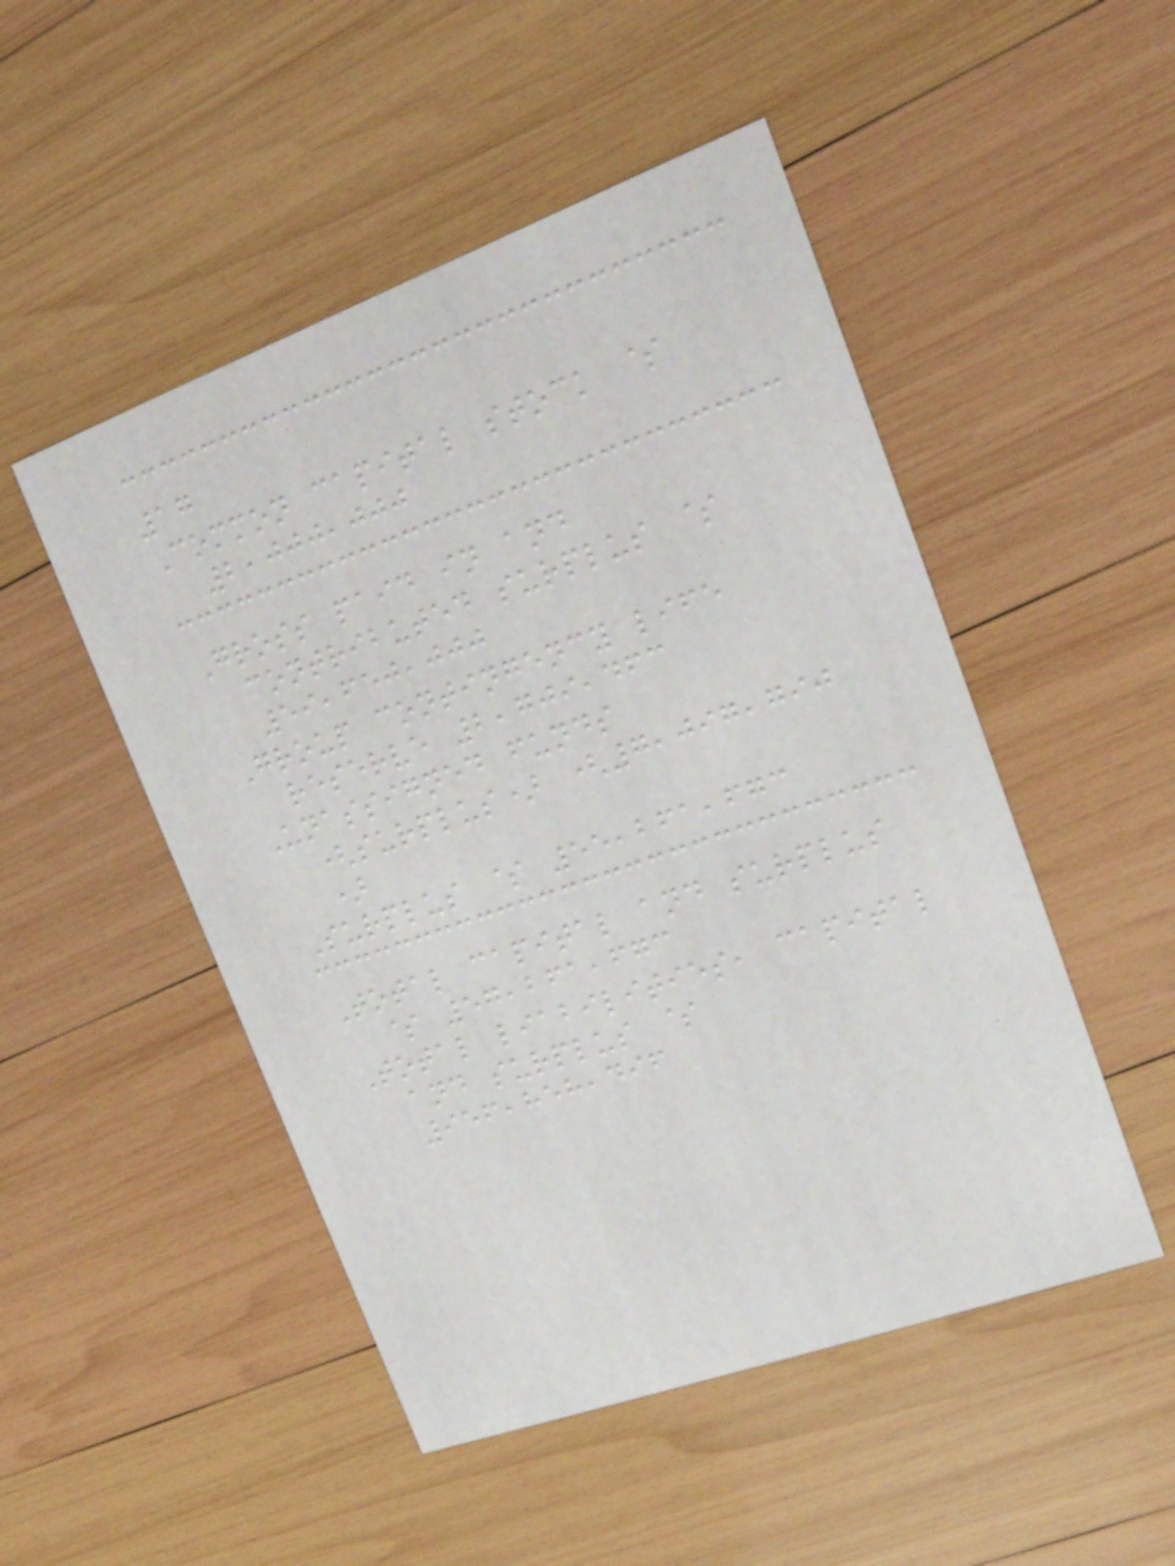17
Common capital stock $
2,000,000
Gross paid in and
contributed surplus $
59,650,000
Group contingency life
reserve 2,709,463
Unassigned funds
(surplus) (7,097,790
)
Surplus $ 55,261,673
Total capital and surplus
$ 57,261,673
Total liabilities, capital
and surplus $
956,858,496
